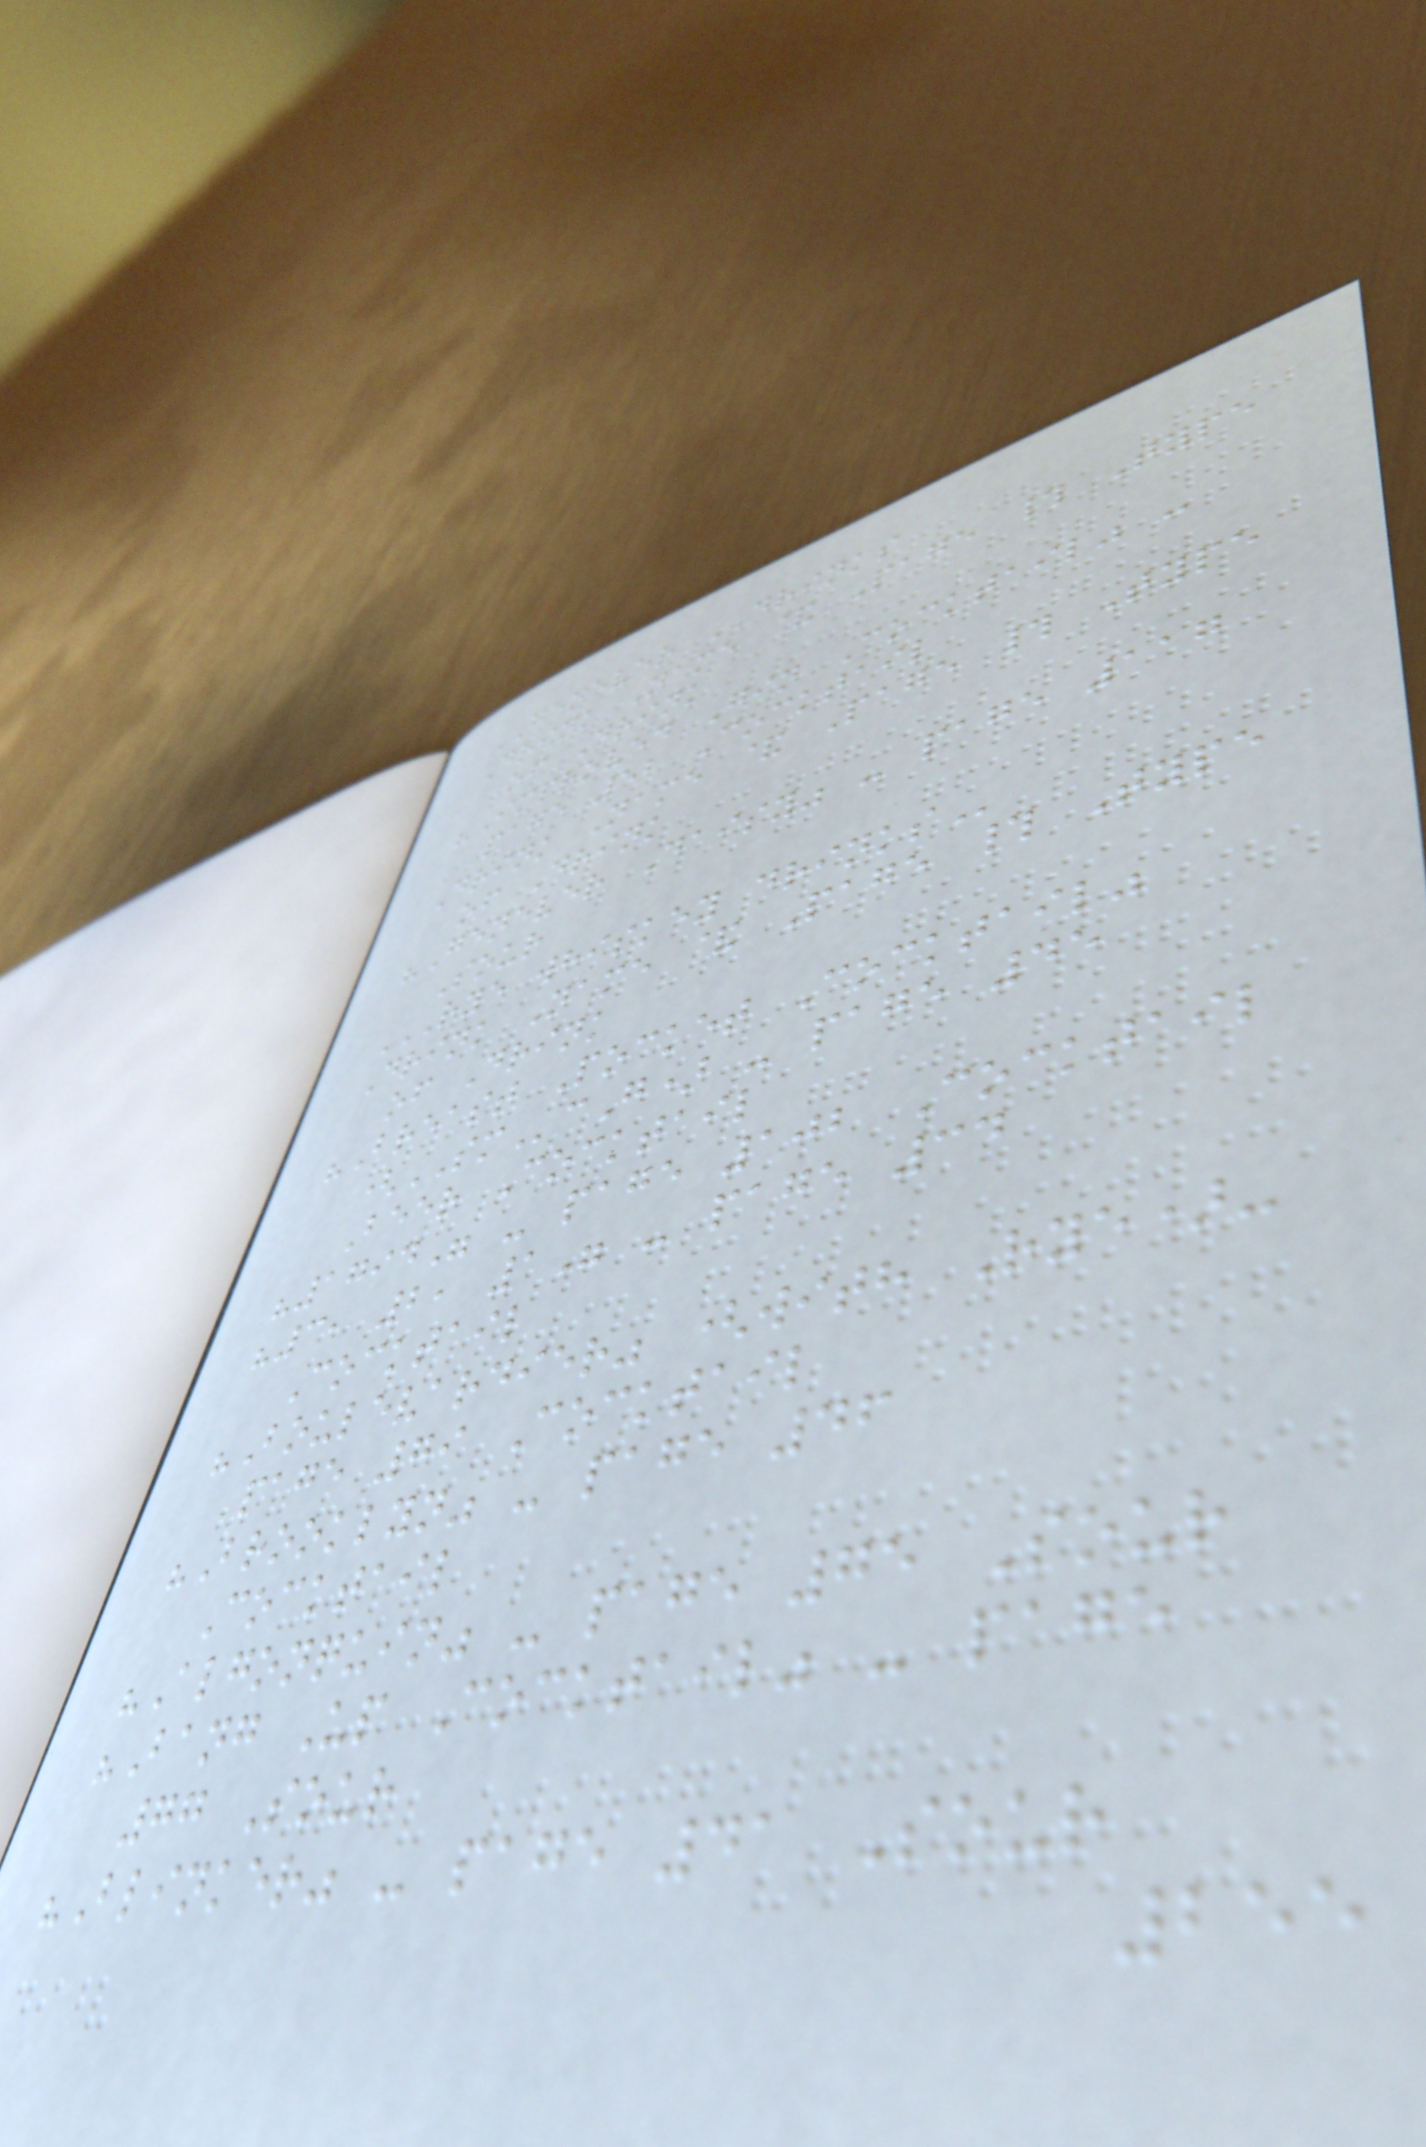GENEVER DRINKS
Drink Name & Page # Type
of Drink
"Improved Gin Cocktail" -
page 52 Cocktail
Drink Name & Page # Type
of Drink
"Genever Daisy" - page 117
Sour
RYE WHISKEY DRINKS
Drink Name & Page # Type
of Drink
"Breast Pocket Cocktail"
(SMcG) - page 45
Beer Cocktail
"1794" - page 102 Cocktail
"3, 2, 1" - page 34
Cocktail
"Boulevardier" (with Rye)-
page 79 Cocktail
"Brooklyn" - page 46
Cocktail
"Algonquin" - page 75 Sour
"Bang Up Cocktail" - page
77 Sour
"Blinker" - page 41 Sour
255
